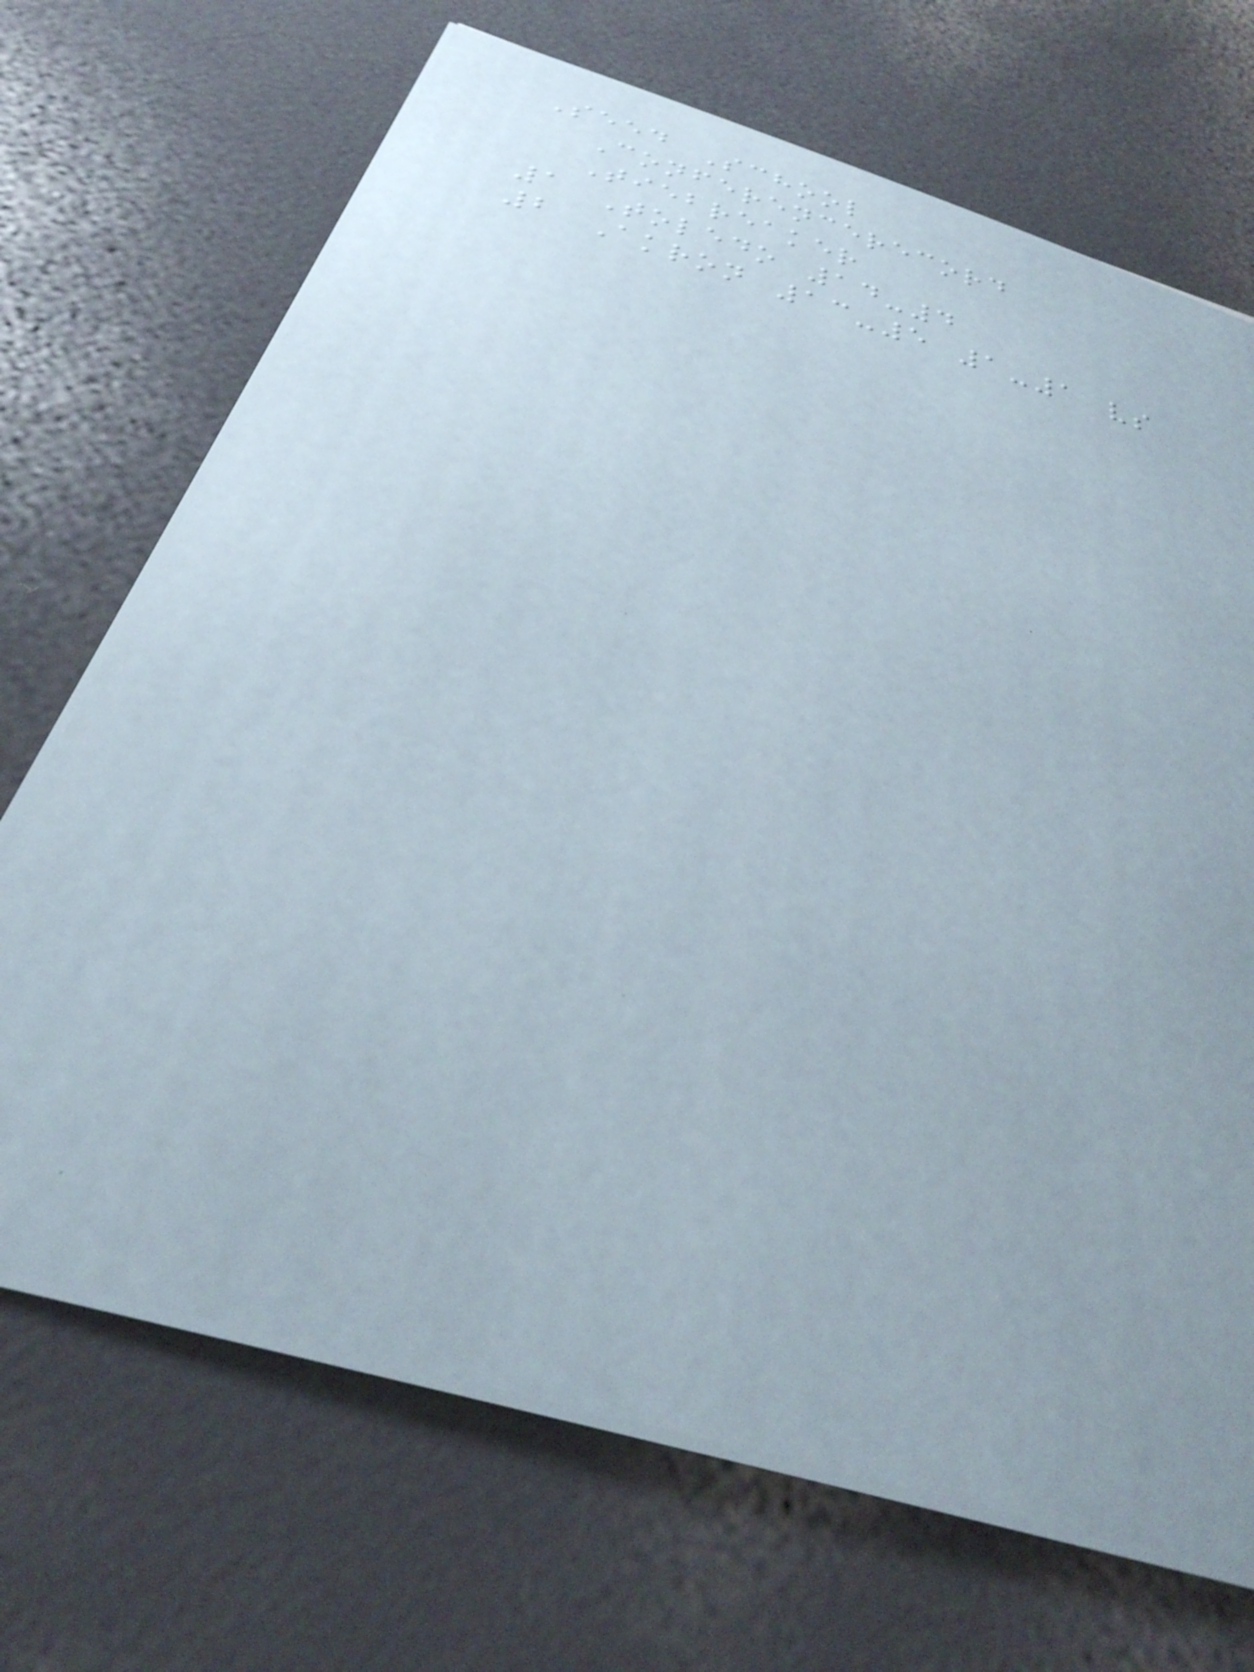Seed School
Conferencerecord
Tiebreaker
1 Toledo 14-4
2 Akron 13-5 1-1 vs
